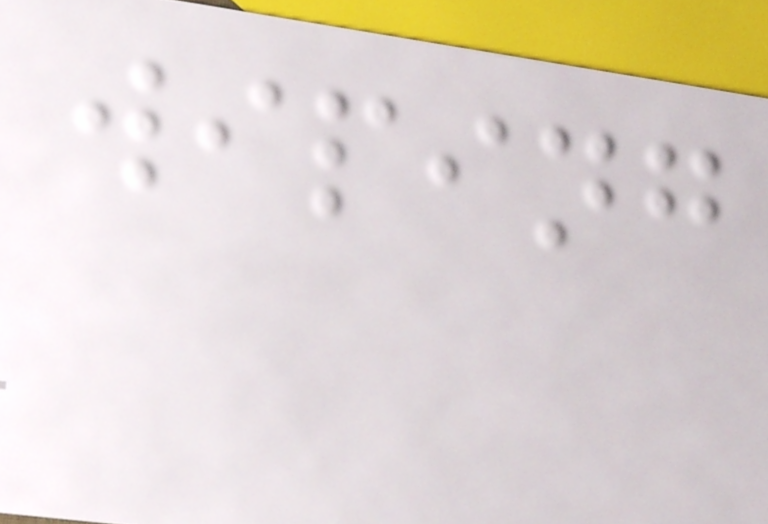wiping
